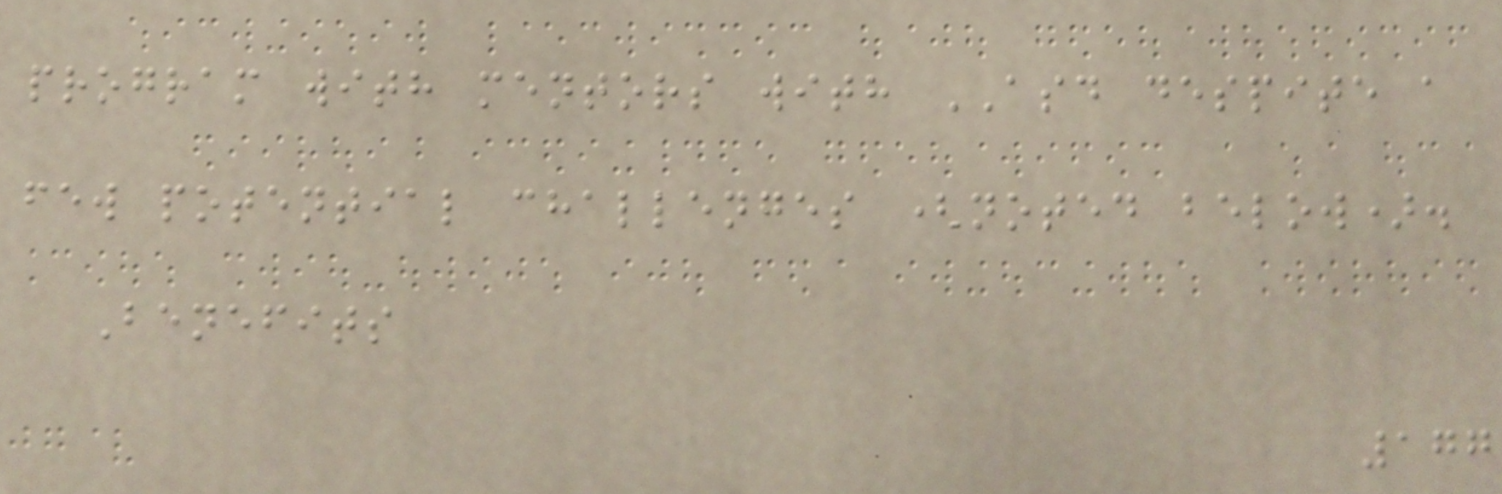program with mentors with ASD despite a
few potential challenges (noted below).
Benefits
177
